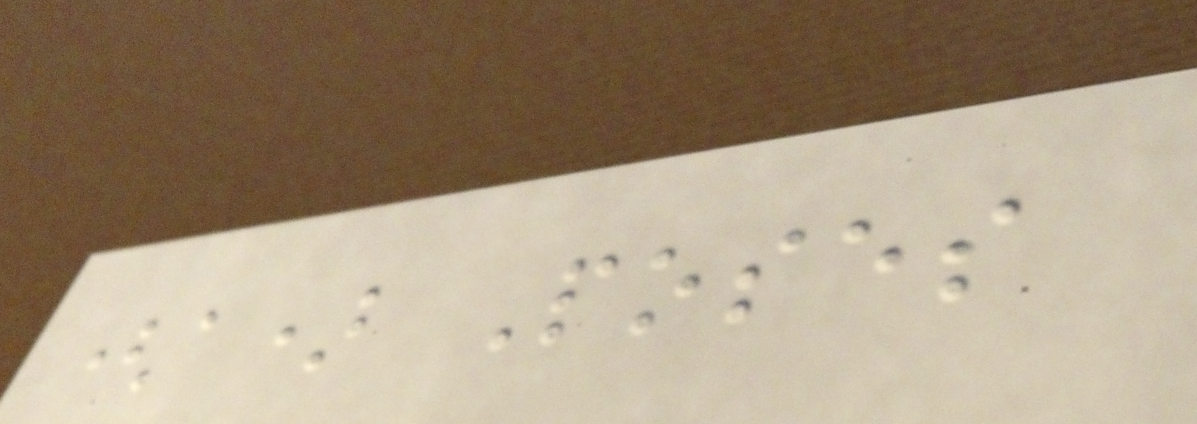(a) Poses
